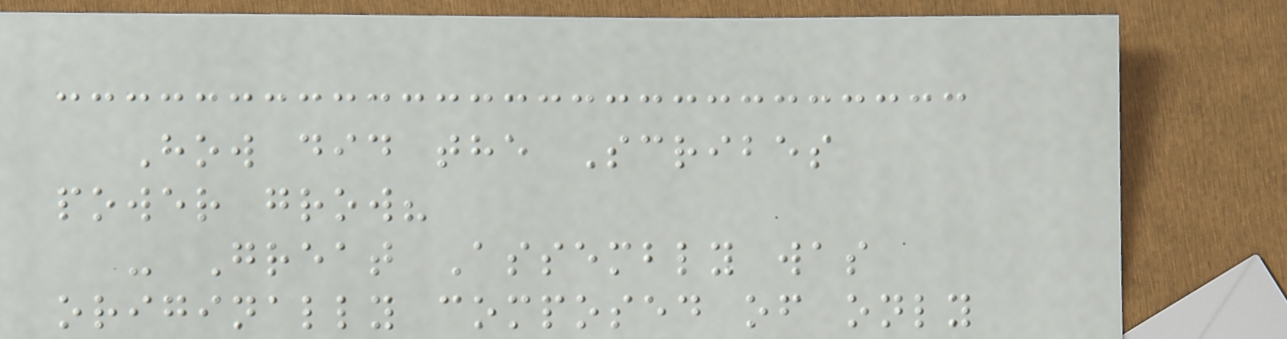How did the Scribes
power grow?
- Great Assembly was
originally composed of only
